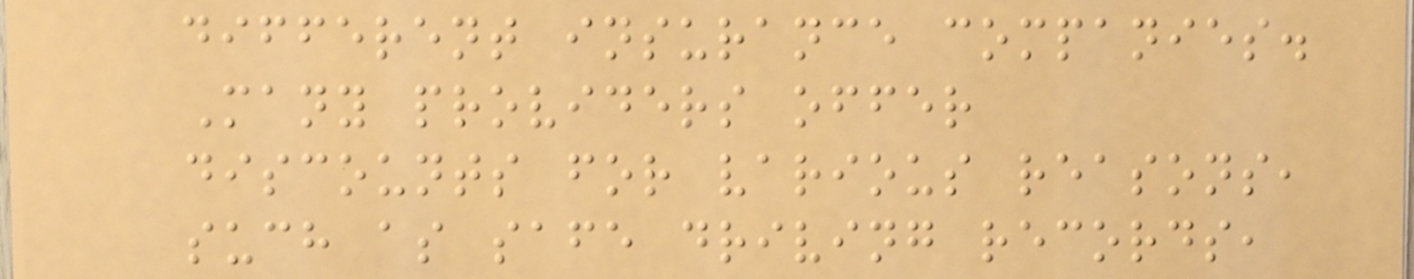different insurance companies.
Many providers offer
discounts for various reasons,
such as safe driving records,
